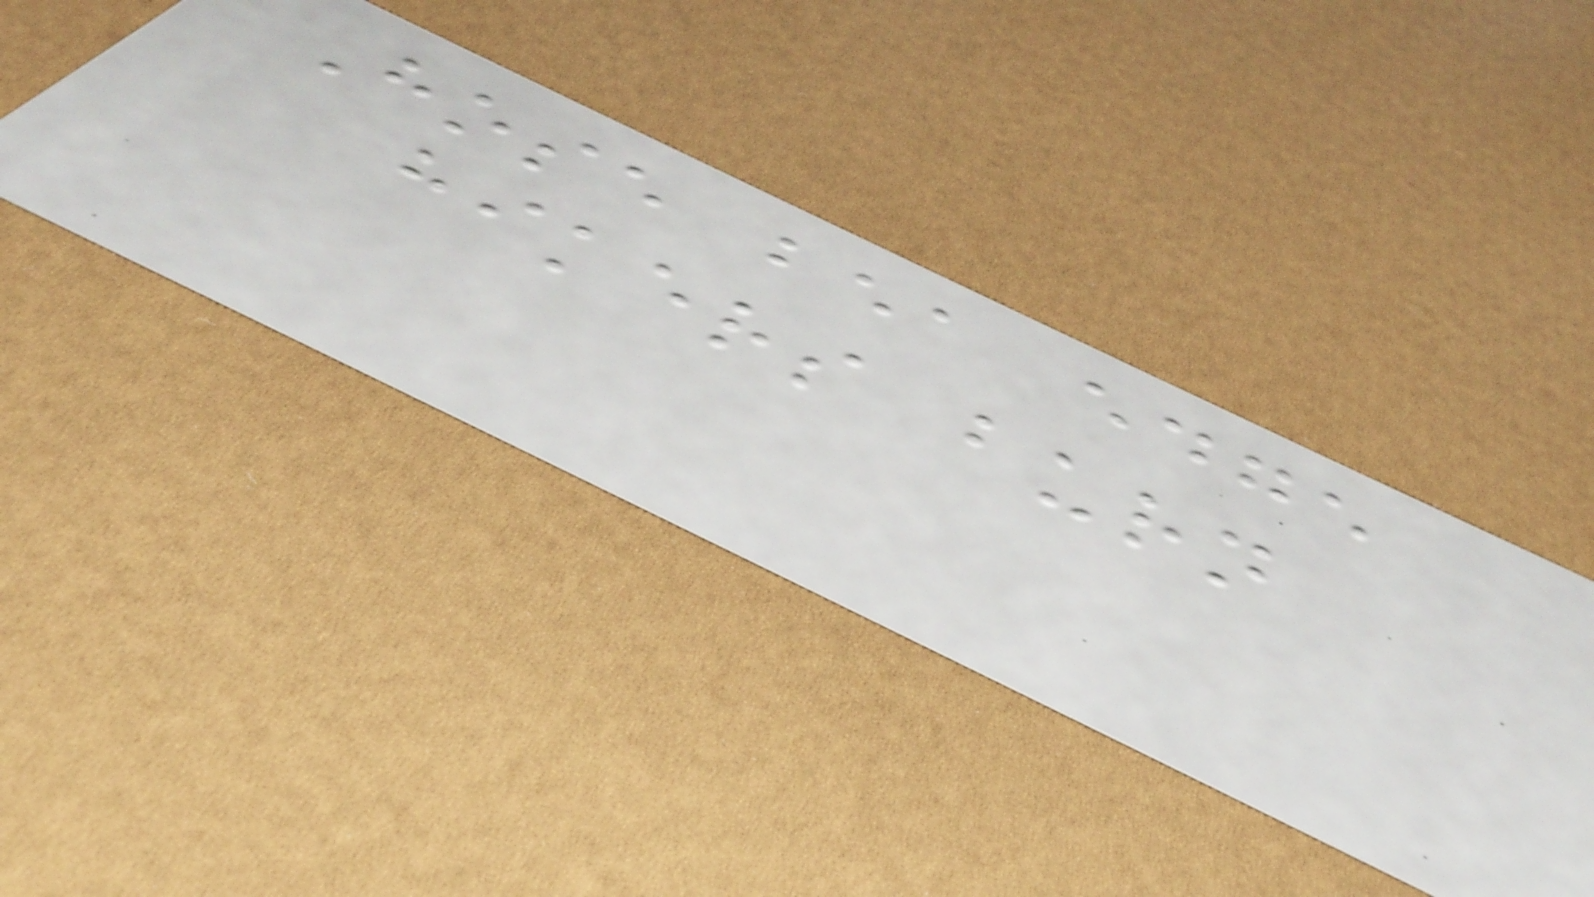Hose bea edge
hikers burn
